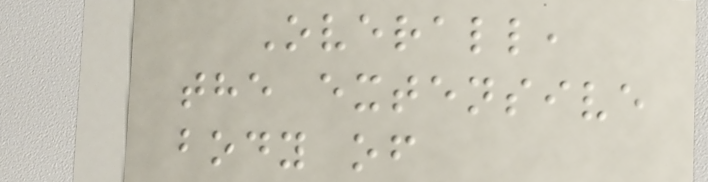Overall,
the extensive
body of
